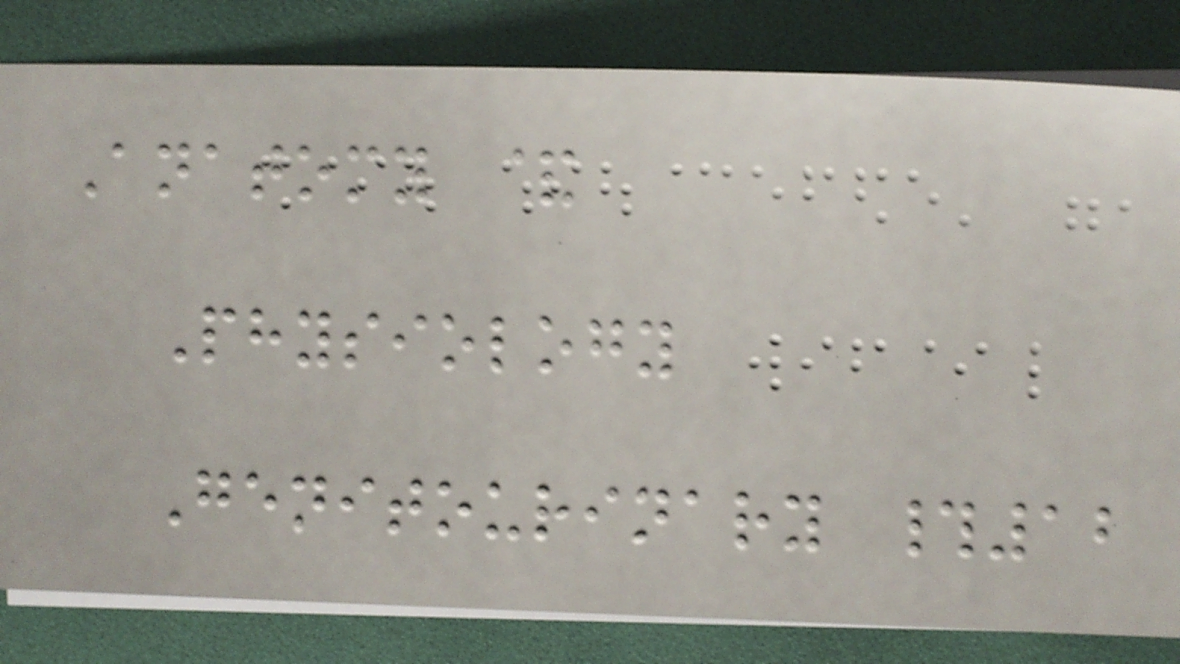Anatomy &
Physiology
Genitourinary #12
